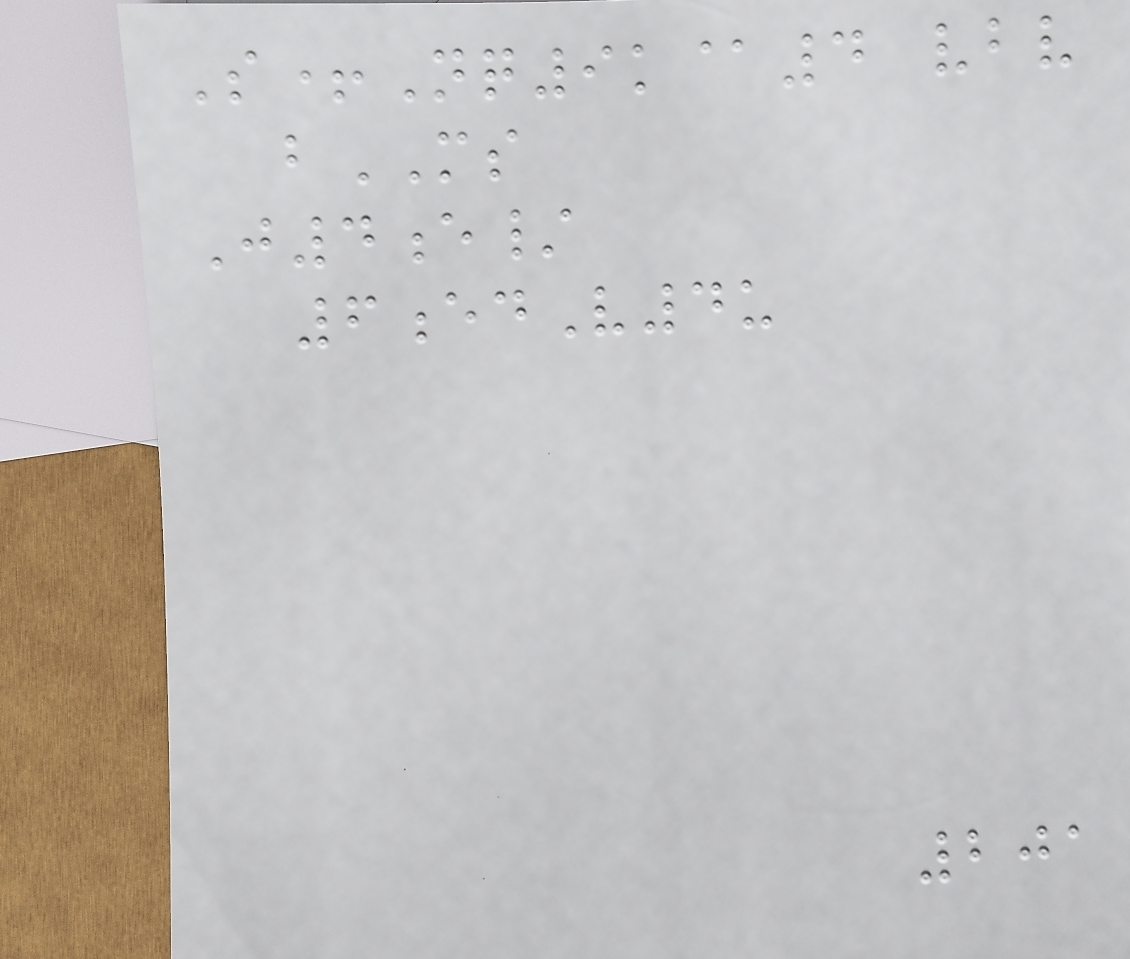S+Nq9k@4 vbv
bMS
J4e/
6edV4u
201
